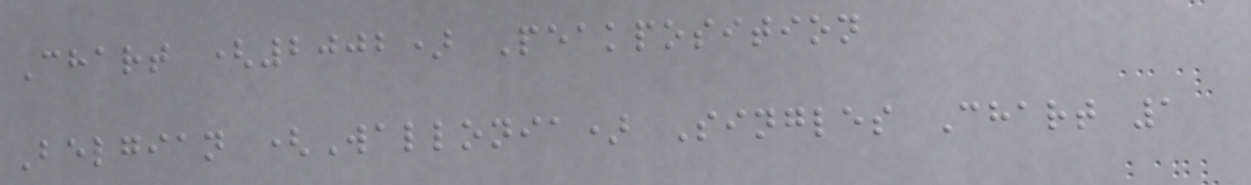Chart (2002) Peakposition
Belgian (Wallonia) Singles Chart 1
